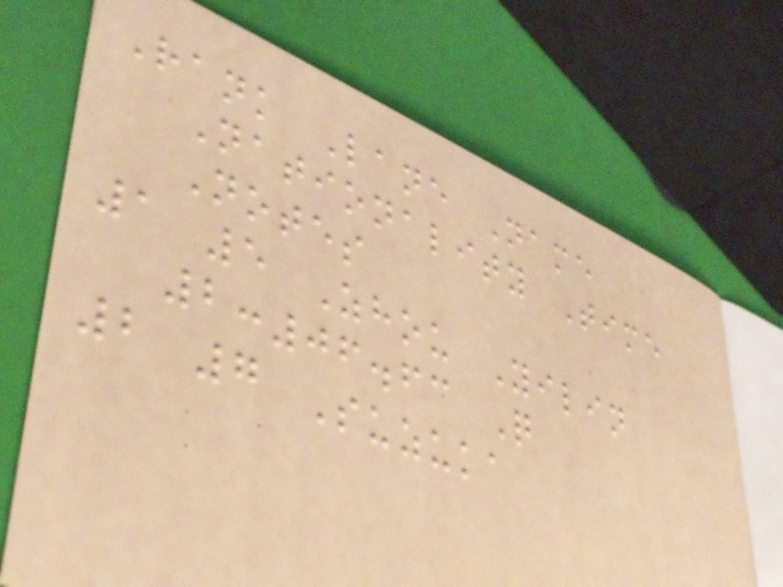Rank Lane Name
Nationality Time
Notes
1 5 Zhou Yilin
2:06.63 Q
2 7 Suzuka
